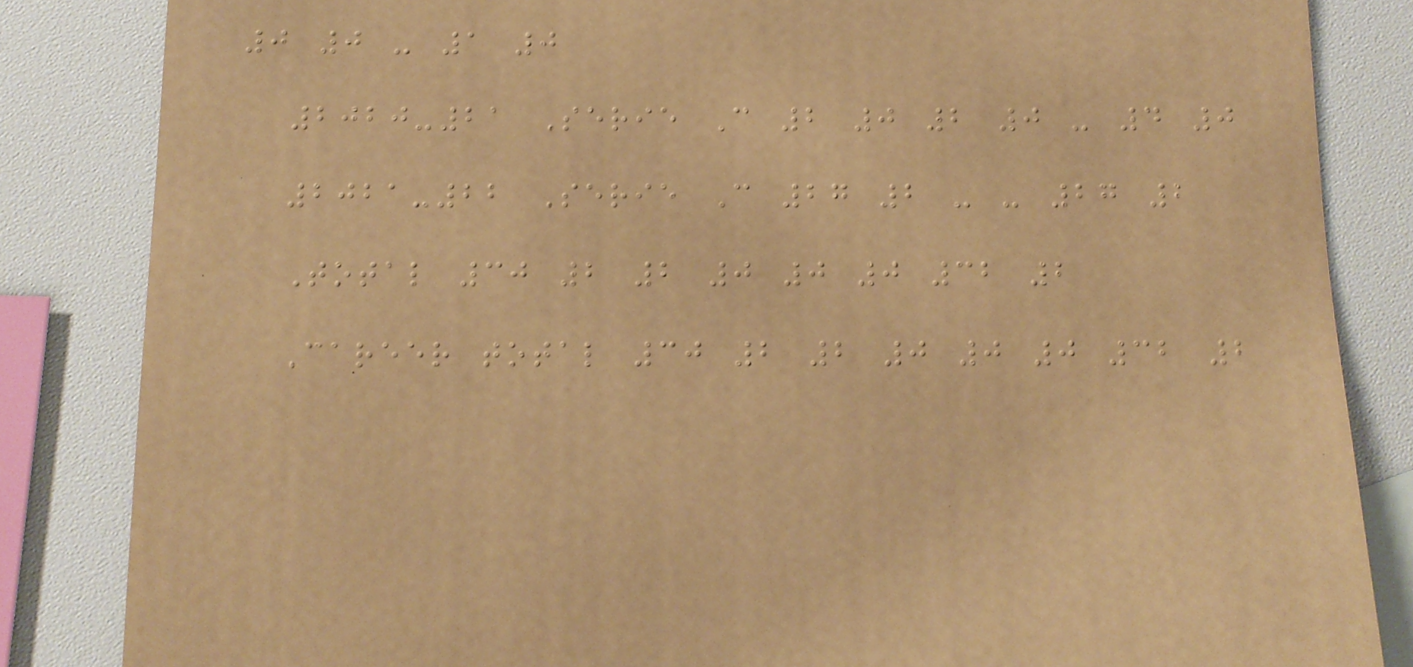0 0 - 1 0
2020-21 Serie C 2 0 2 0 - 4 0
2021-22 Serie C 27 2 - - 27 2
Total 30 2 2 0 0 0 32 2
Career total 30 2 2 0 0 0 32 2
